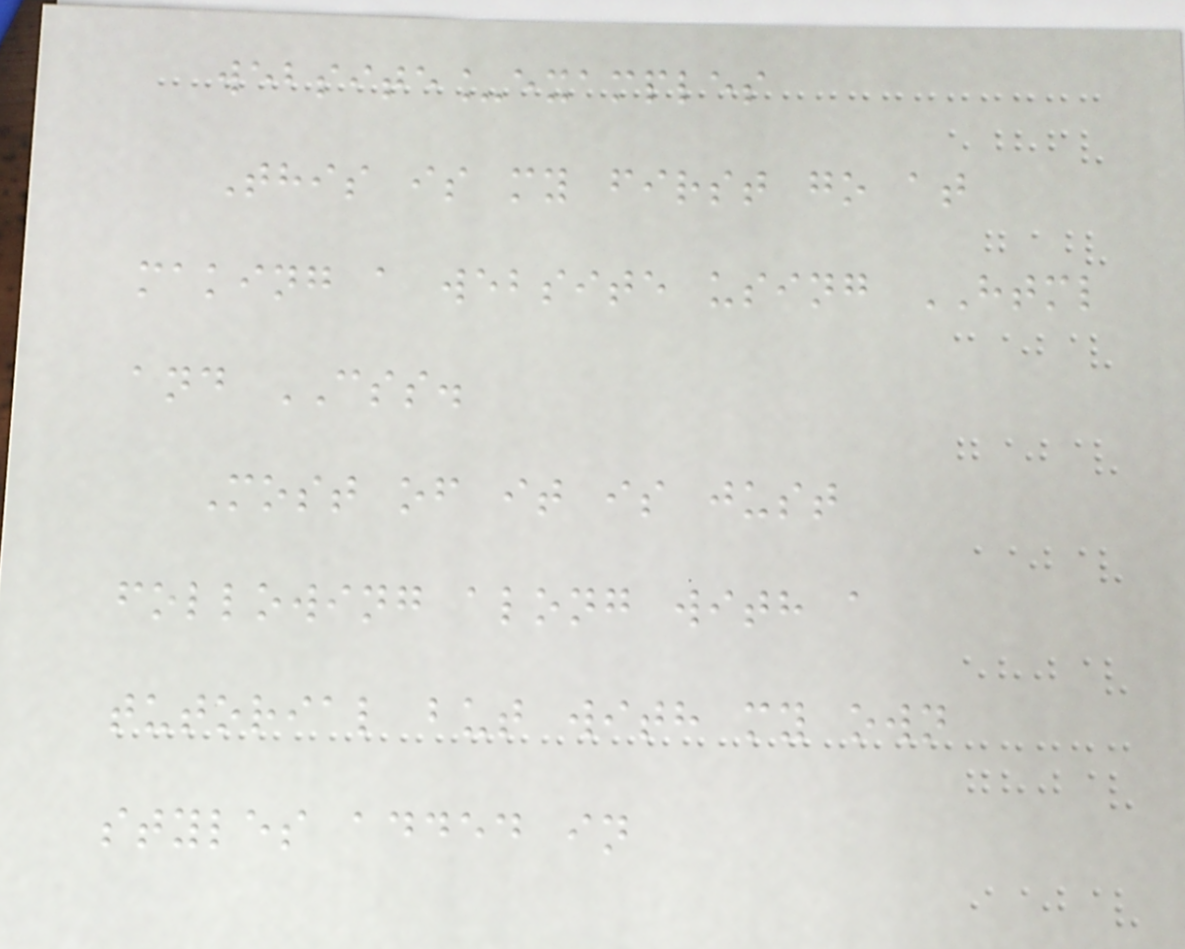website_examples
This is my first go at
making a website using HTML
and CSS.
Most of it is just
following along with a
tutorial but with my own
styles added in
